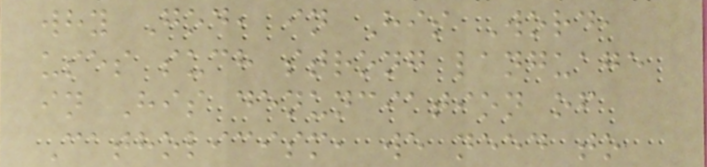why God, in His Word,
uses such strong language
in His denunciation of
Catholicism, we need to
